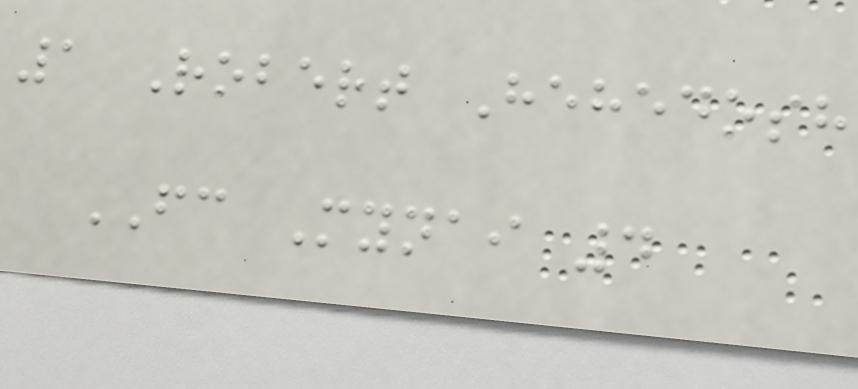1 Robert Hehedosh
FC Mynai 4
